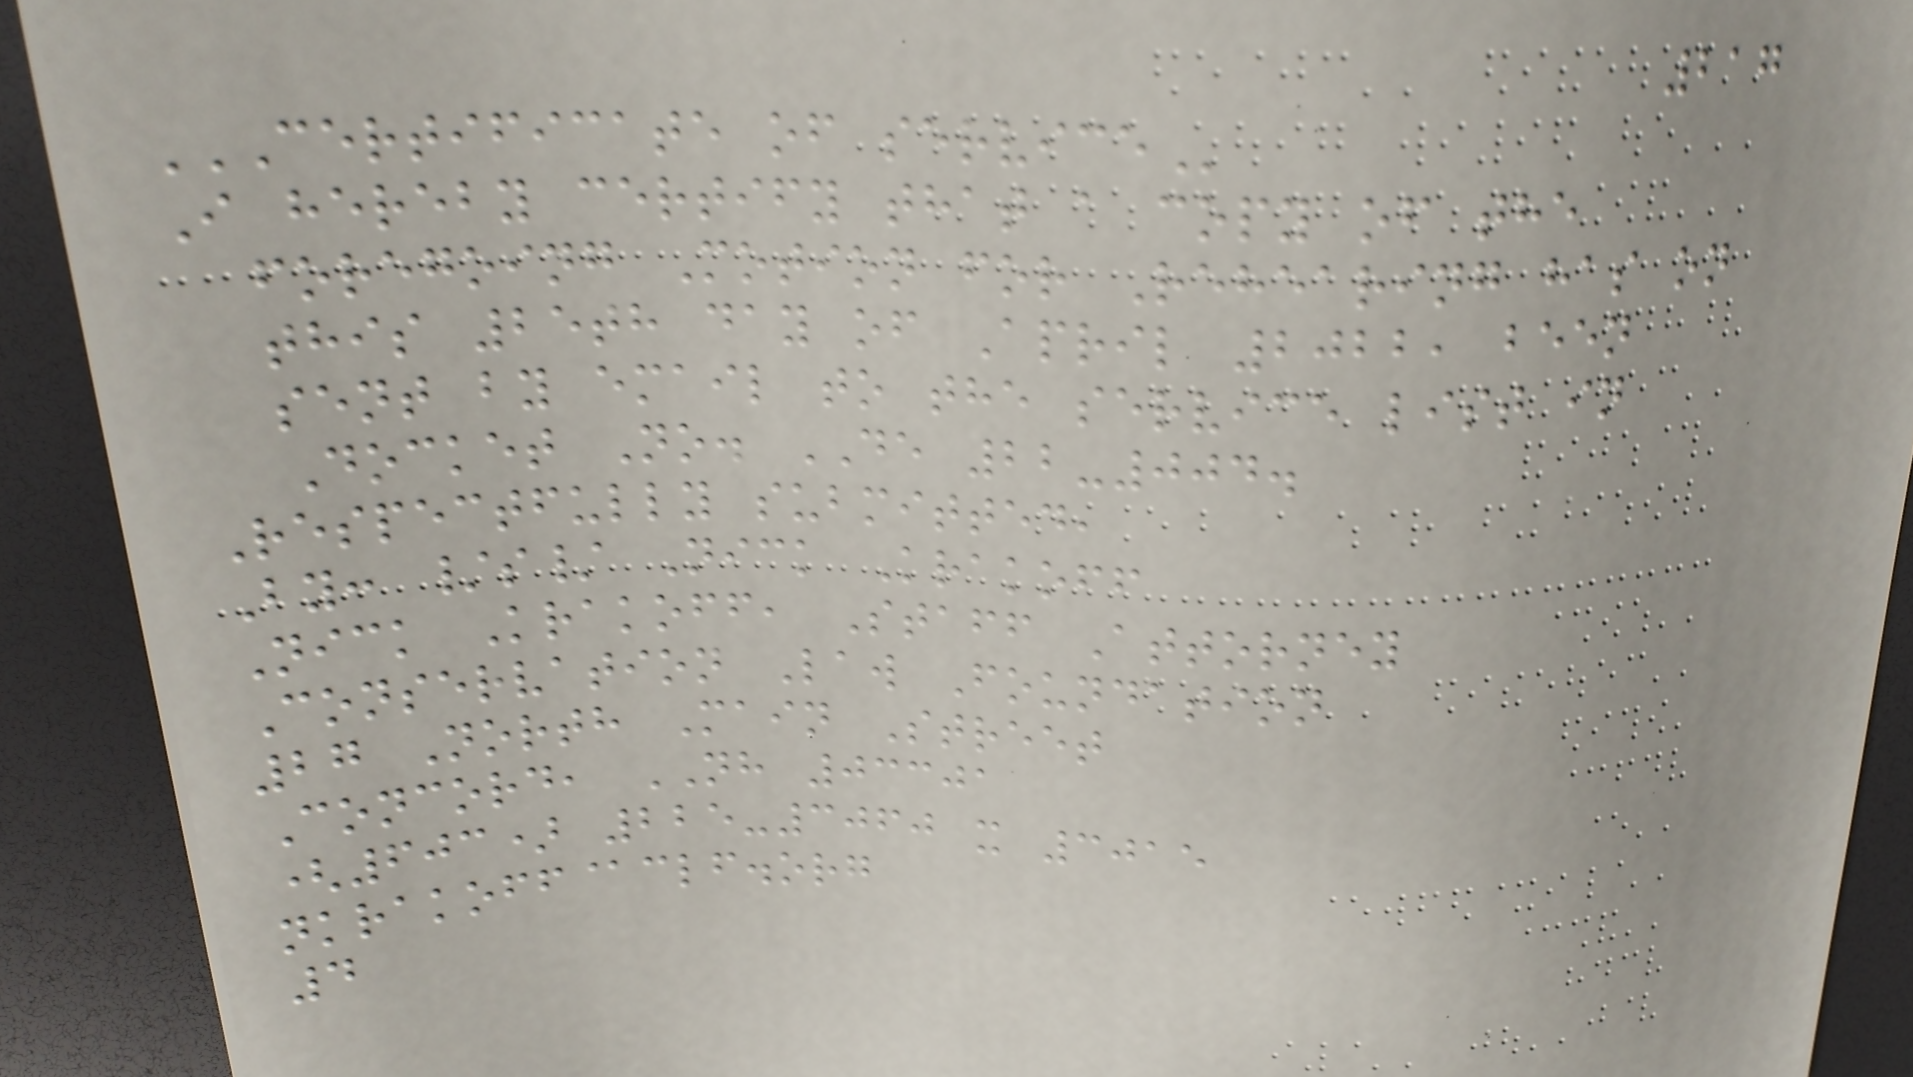217
CERTIFICATE OF SERVICE
I hereby certify that a copy of the
foregoing Motion for Rehearing has on
this 25th day of April 2022, been
sent by email to the service list in
Docket No. DE 22-004.
Respectfully submitted,
By: /s/ Nick Krakoff
Nick Krakoff, Staff Attorney
Conservation Law Foundation
27 North Main Street
Concord, NH 03301
(603) 225-3060 x 3015
nkrakoff@clf.org
4
